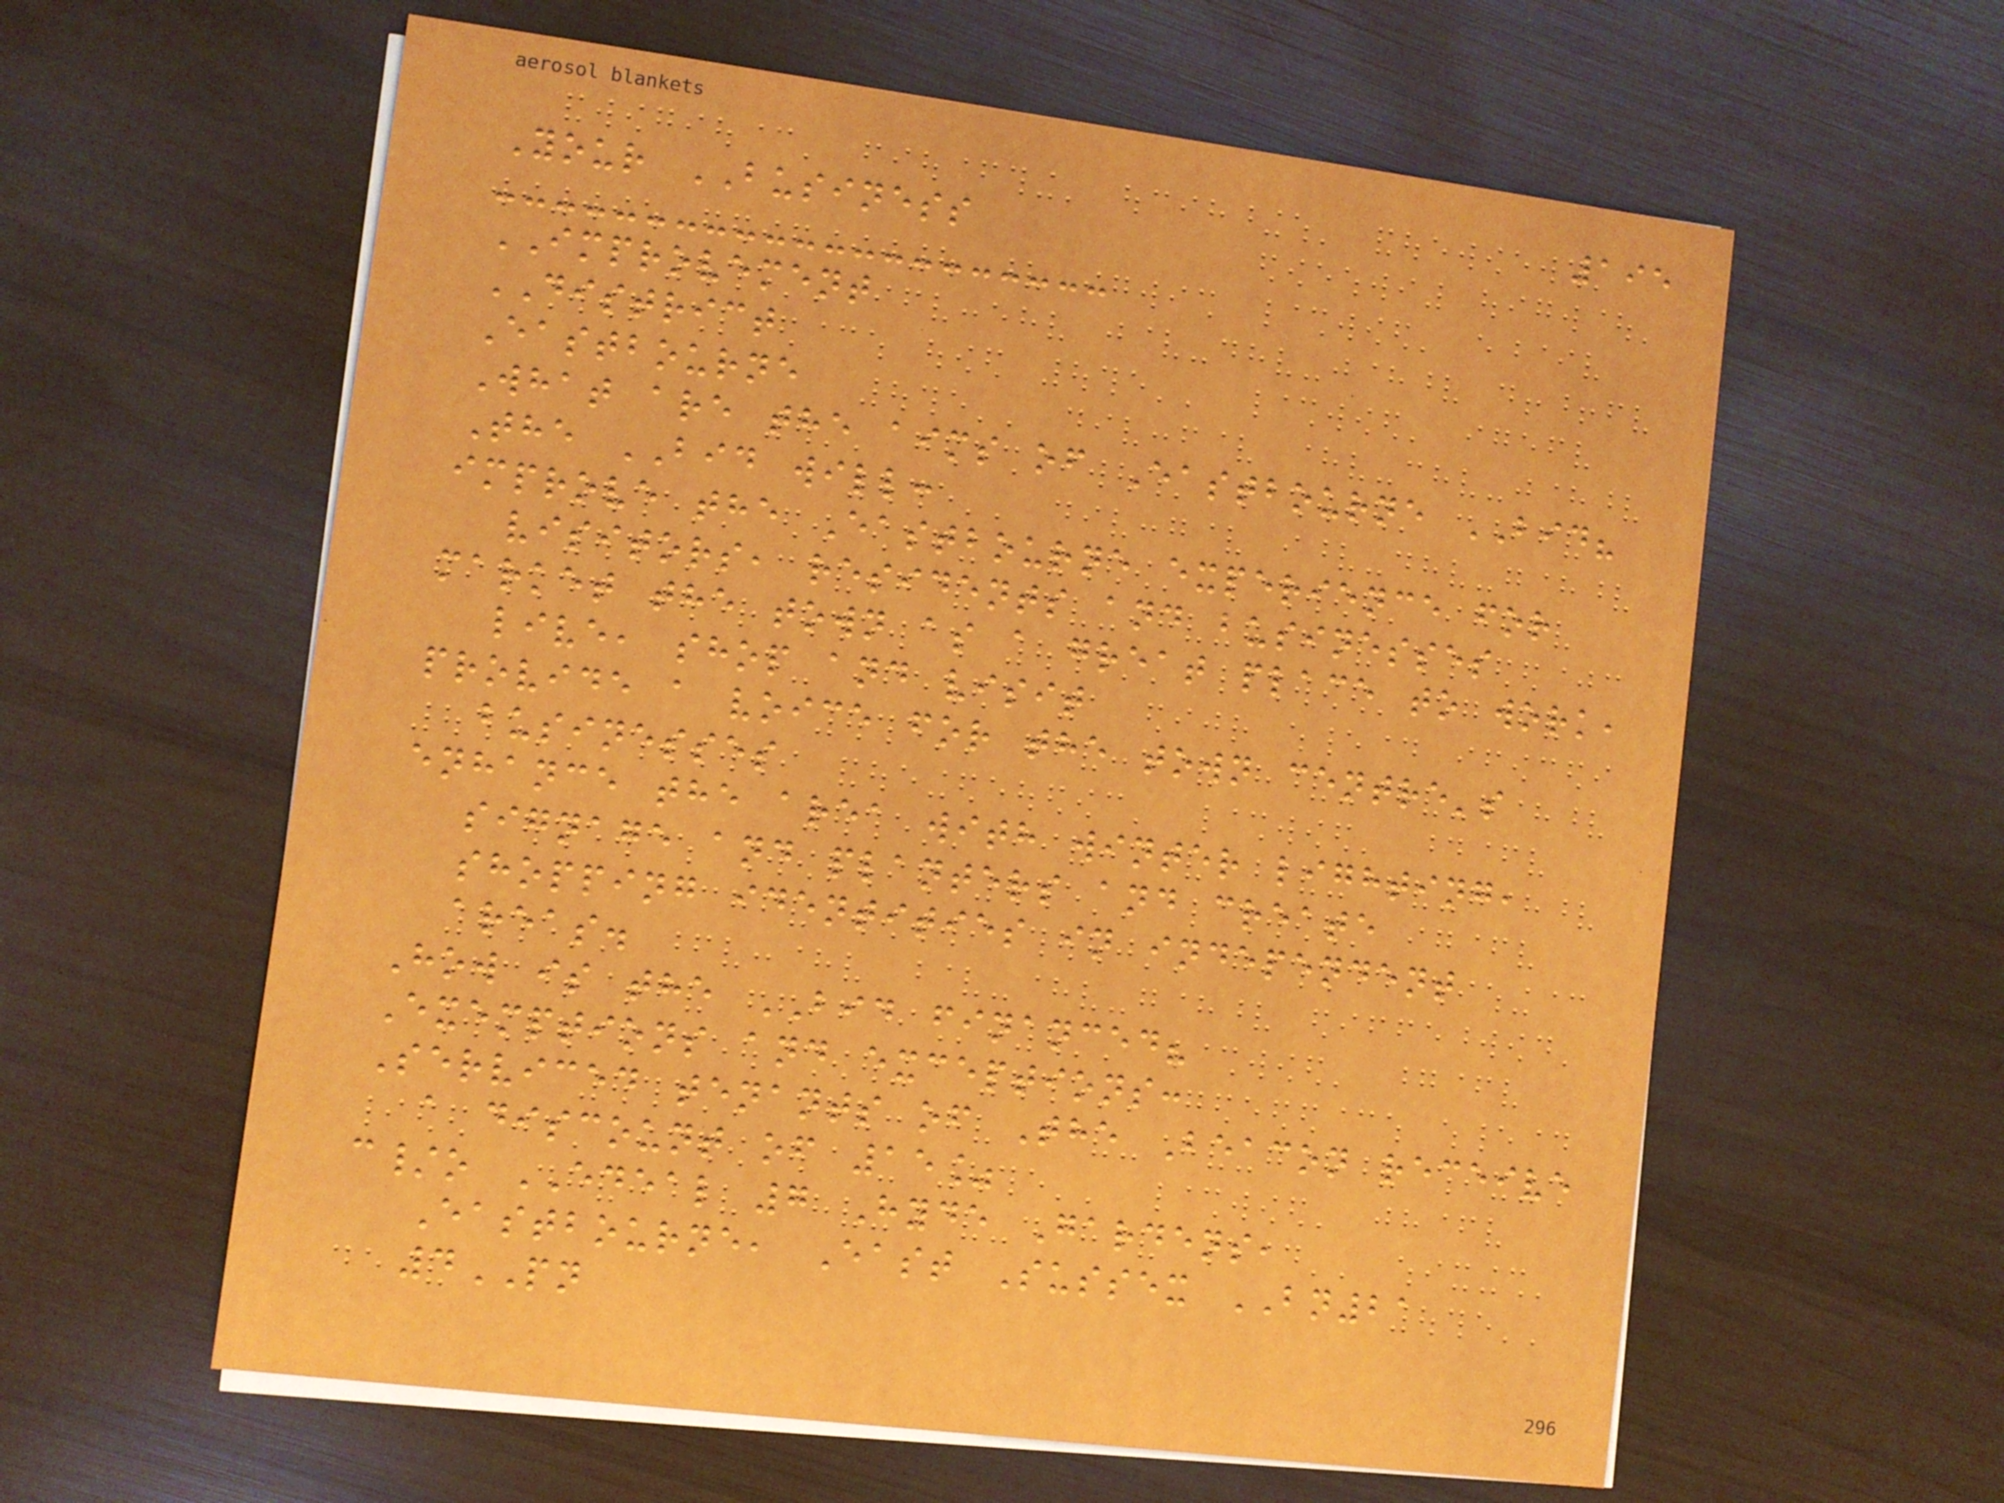195
Your BUSINESS
IMPROVEMENT
DISTRICT
Eastbourne
What are the aims of Eastbourne BID?
The BID will:
improve the Eastbourne experience for
visitors, residents and businesses
market the town as a great place to work,
live, shop and visit
provide a voice for the town centre's
businesses
enhance the area with winter lighting,
signage and planters and create
shopping identities in independent
areas.
How is the BID financed?
Exemptions and exceptions:
Serviced tenants of The Beacon receive
a discount of 15%
c/o EDEAL 7 Hyde Gardens,
Eastbourne, East Sussex BN21
4PN
